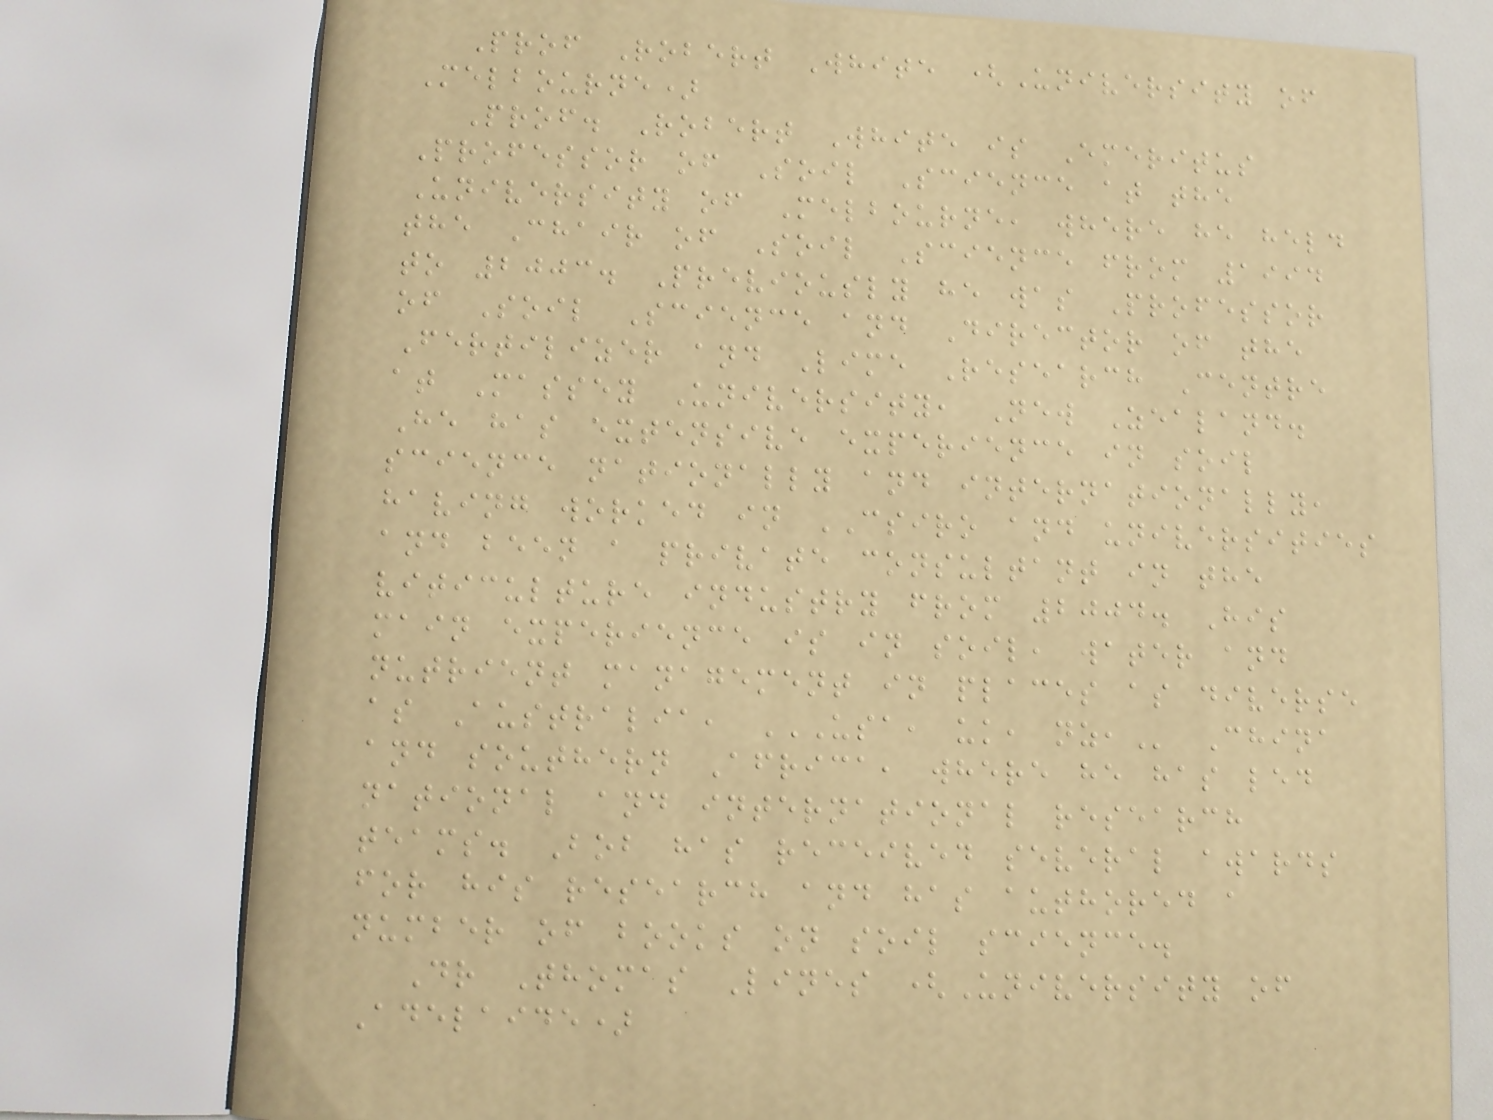Prof Robert White (University of
Melbourne)
Prof. Robert White is Emeritus
Professor of Soil Science at the
University of Melbourne, where he held
the Chair of Soil Science from 1994
to 2003. Previously he was Professor
of Soil Science and Director of the
Fertilizer and Lime Research Centre
at Massey University, New Zealand.
He has extensive experience in soil
science nationally and internationally,
having worked in CSIRO and universities
and been a private consultant in the
viticulture industry from 2004. His
main experience is in soil, water and
nutrient management in places as diverse
as Australia, USA, UK, NZ, China
and southern Africa, where he has led
national and international research
teams. Bob has received several awards
for his research and has authored a
number of books on soil science.
Dr Thomas Lines (University of
Adelaide)
